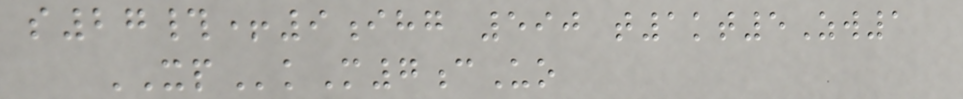s27#+9ihg 590 t1kt5Zw1
XPkM7cUo
